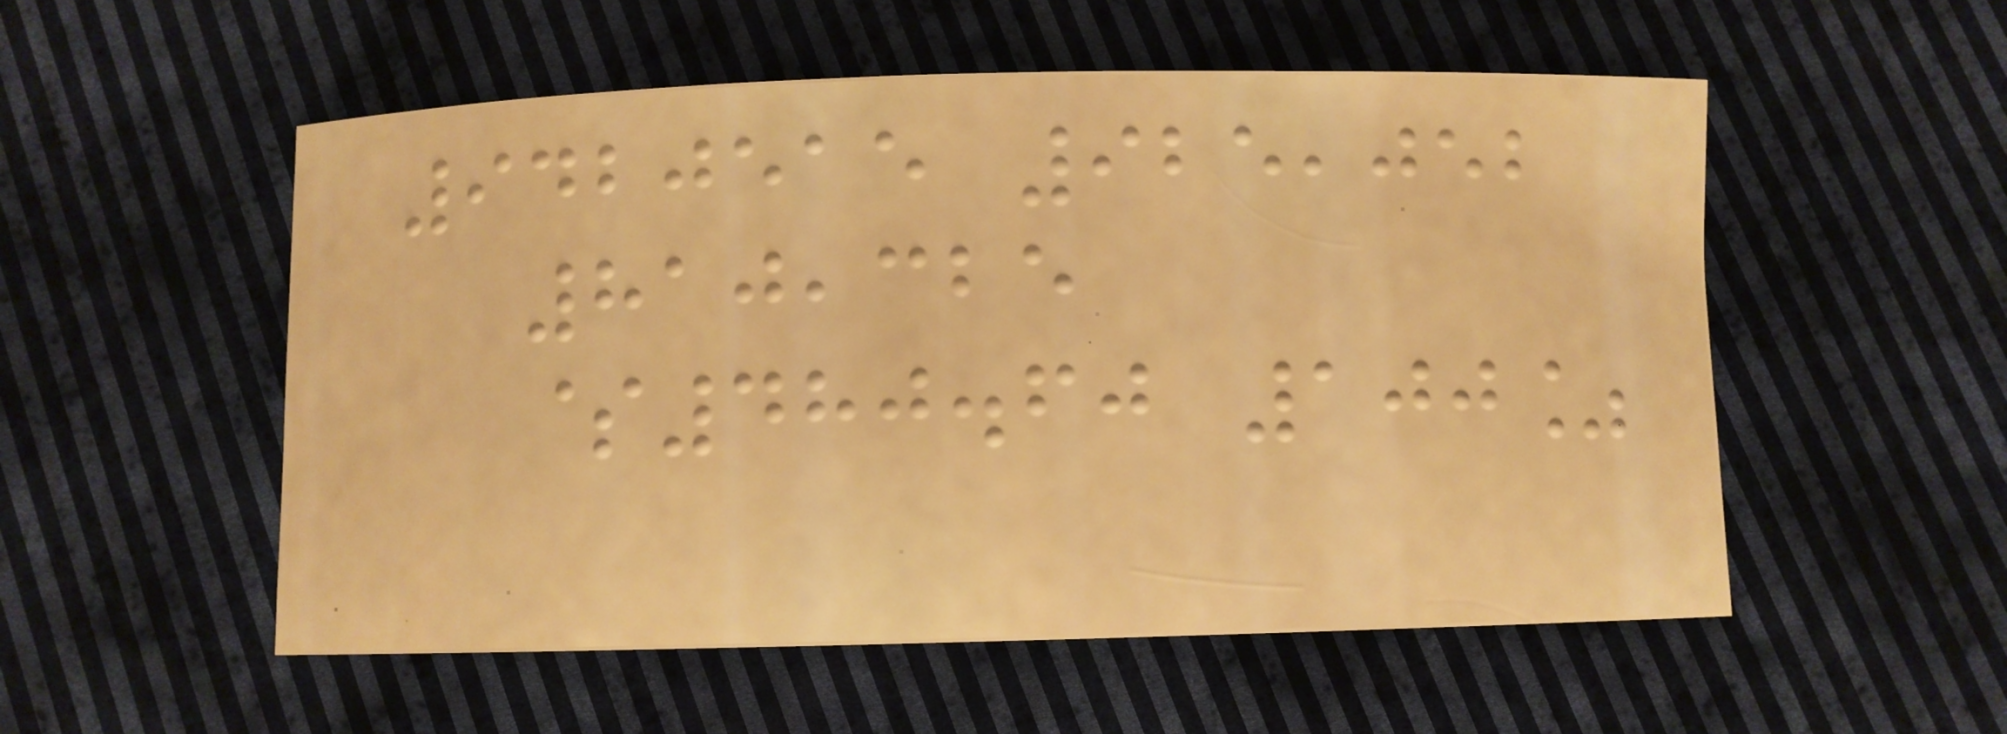9420515 925,052
810,325
$480.60 100%
